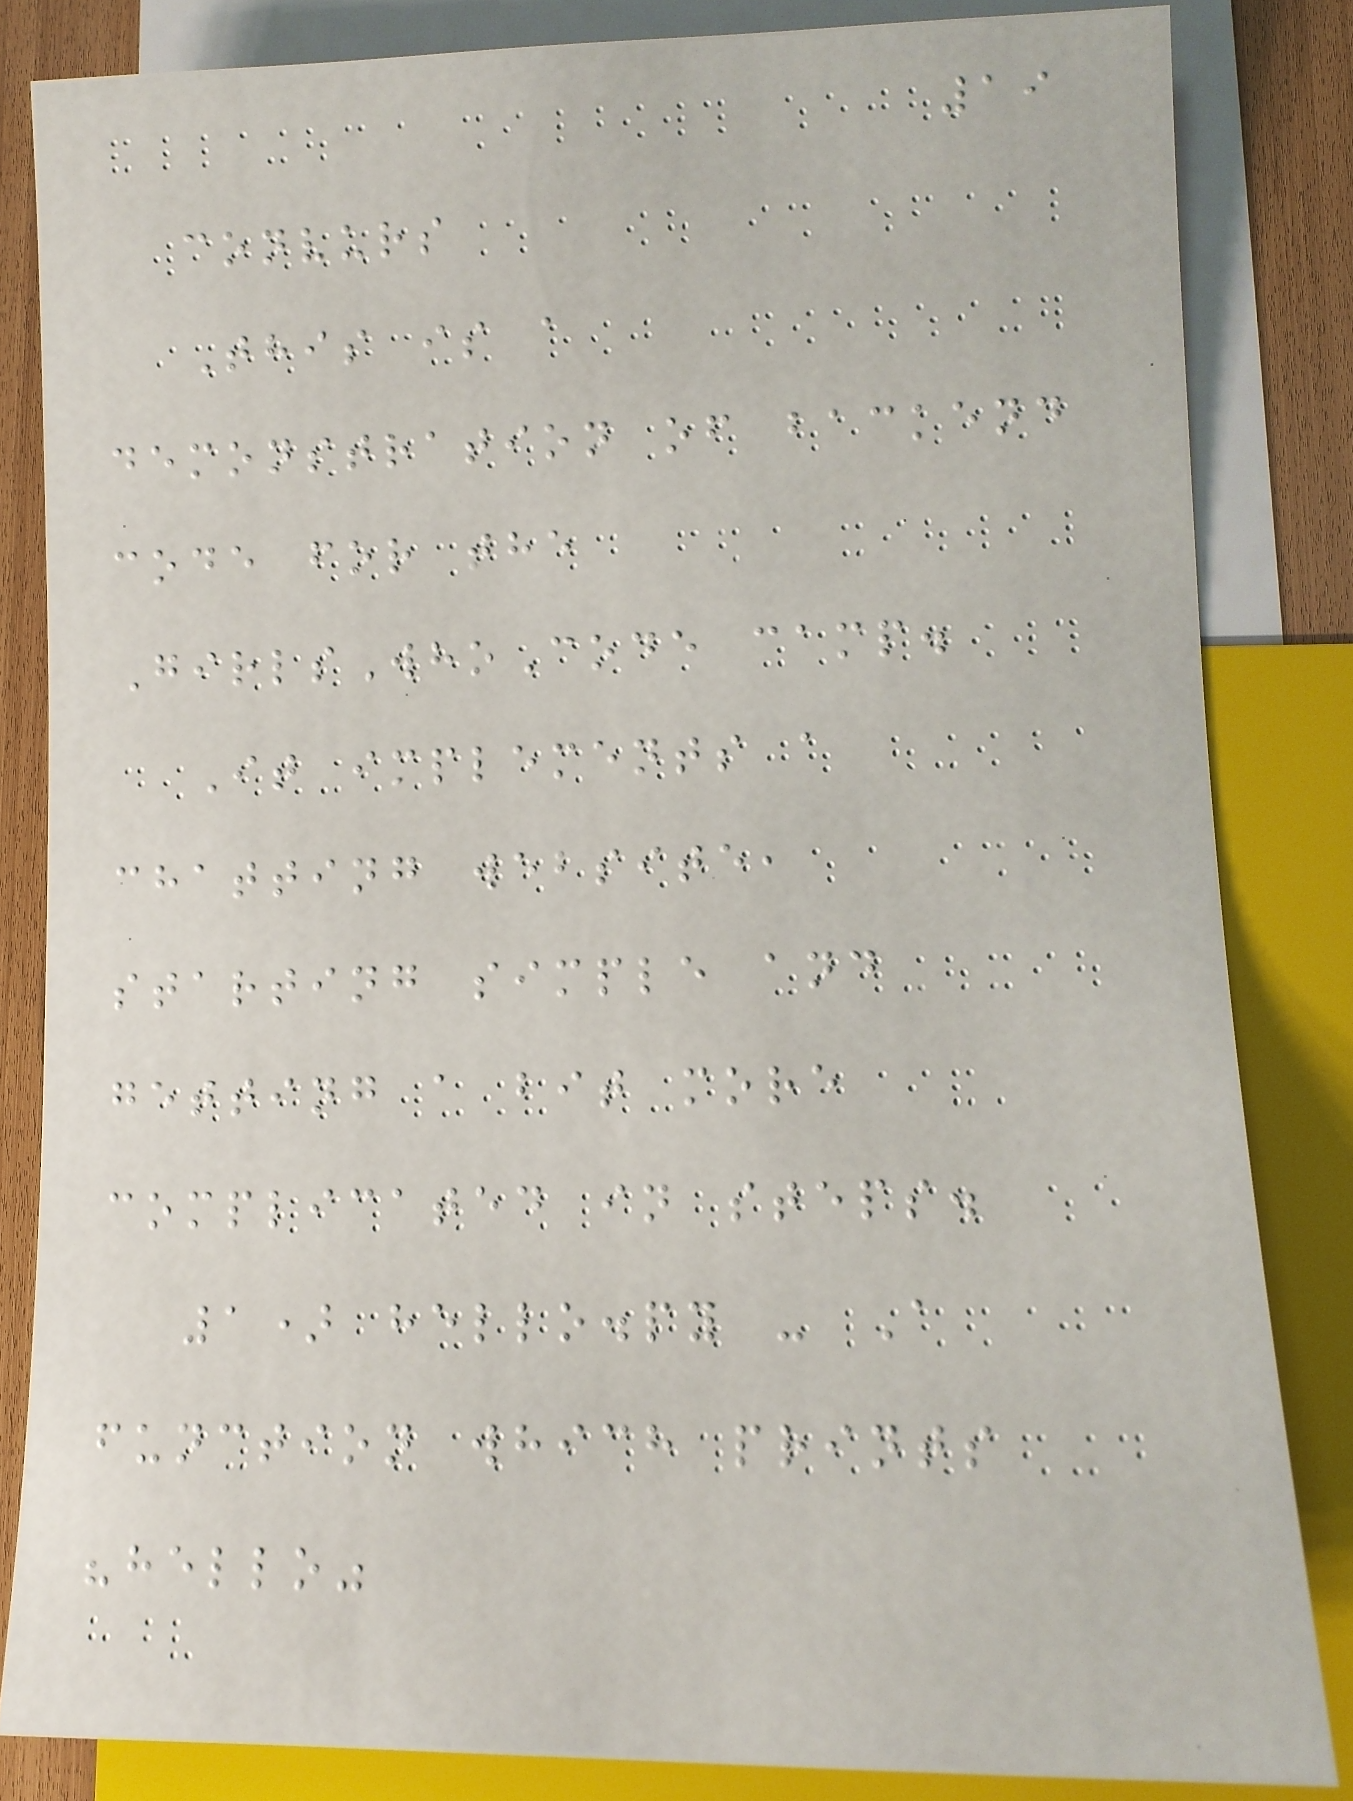19
convurs
This is a
demonstration of backend
code for the
GirlsWhoCode camp.
It implements a
chatting website,
starting simple and
getting a bit more
complicated in steps.
1) hello.py - A
function which prints
"hello"
